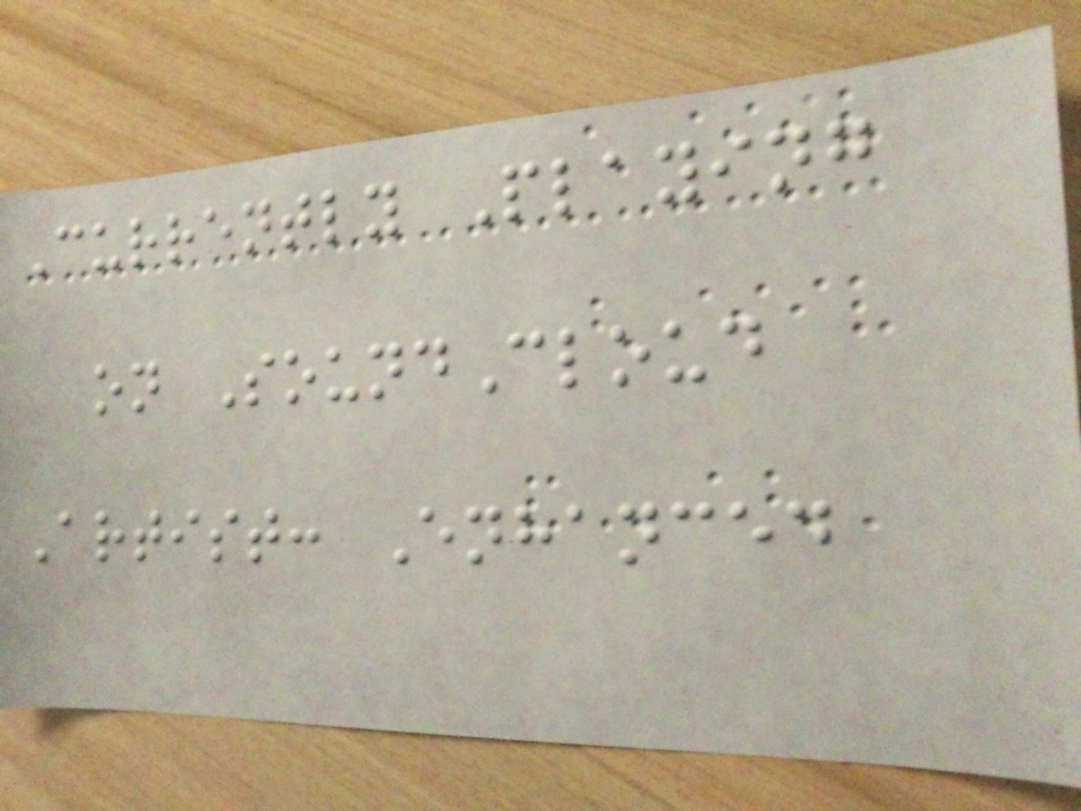Currently Playing
on SoundCloud
Artist: Enhanced
